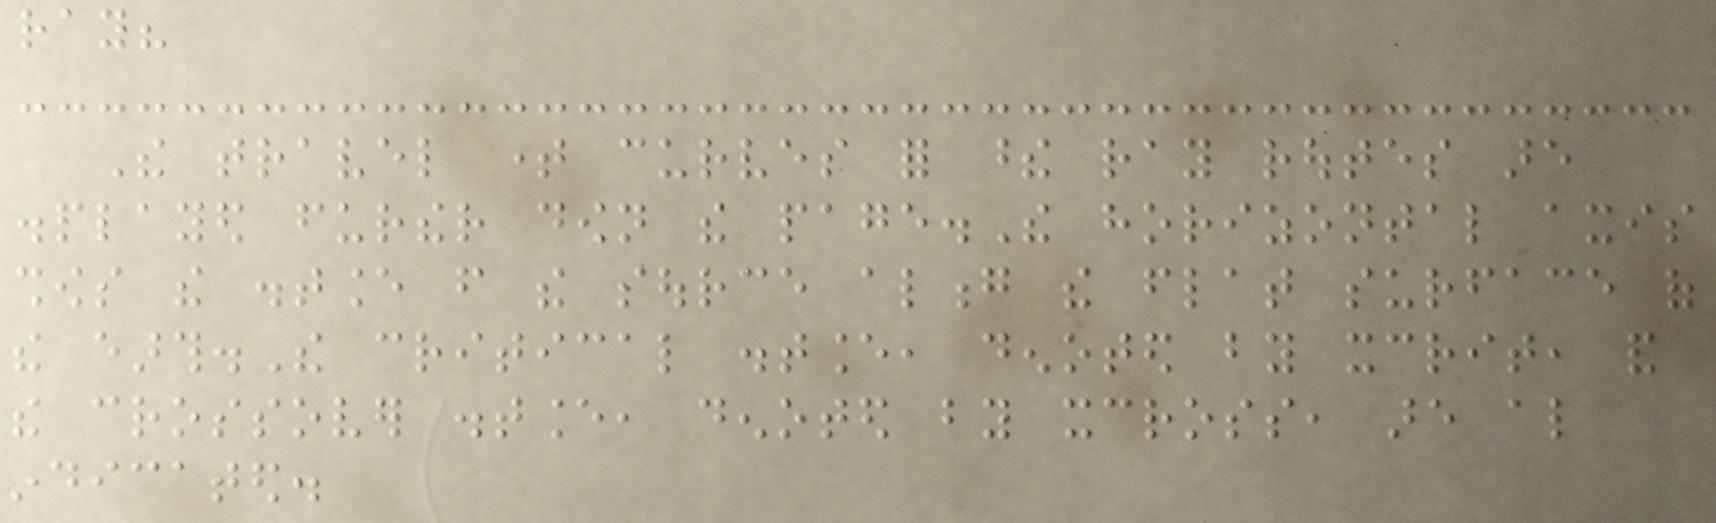ray?
The travel time curves for these ray routes are
displayed further down the page.The horizontal axis
shows the distance from the source along the flat surface of
the earth.The critical distance, denoted by xcrit, and
the crossover distance, denoted by xcross, are also
indicated.
